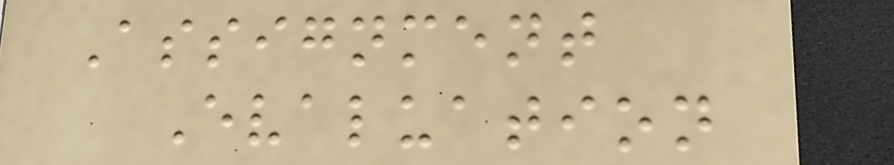Assignment
Evaluation
